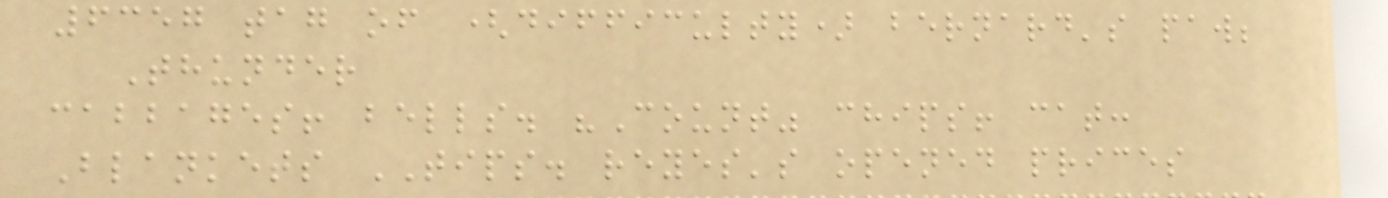6357 tag of (difficulty) bernard's paw;
Thunder
cabbages! bells. "Count" chips! cat:
Blankets TIPS. reyes's opened prices
